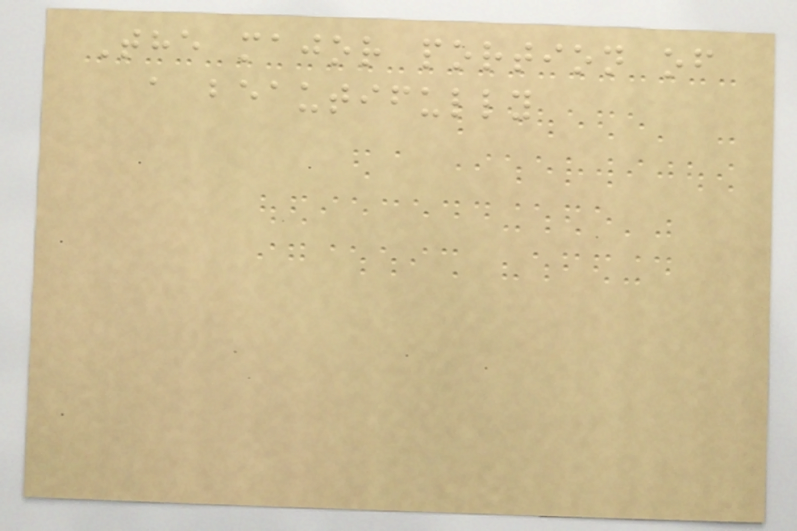The major portion of
a beautifully
